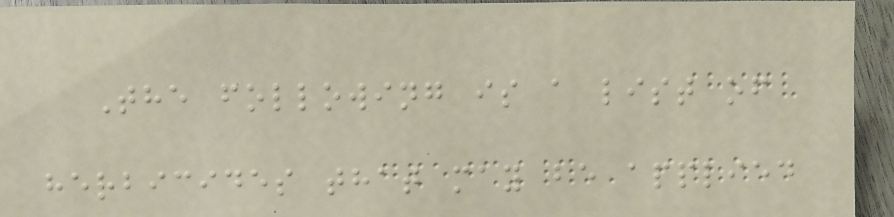The following is a list of
herbicides that may be applied
